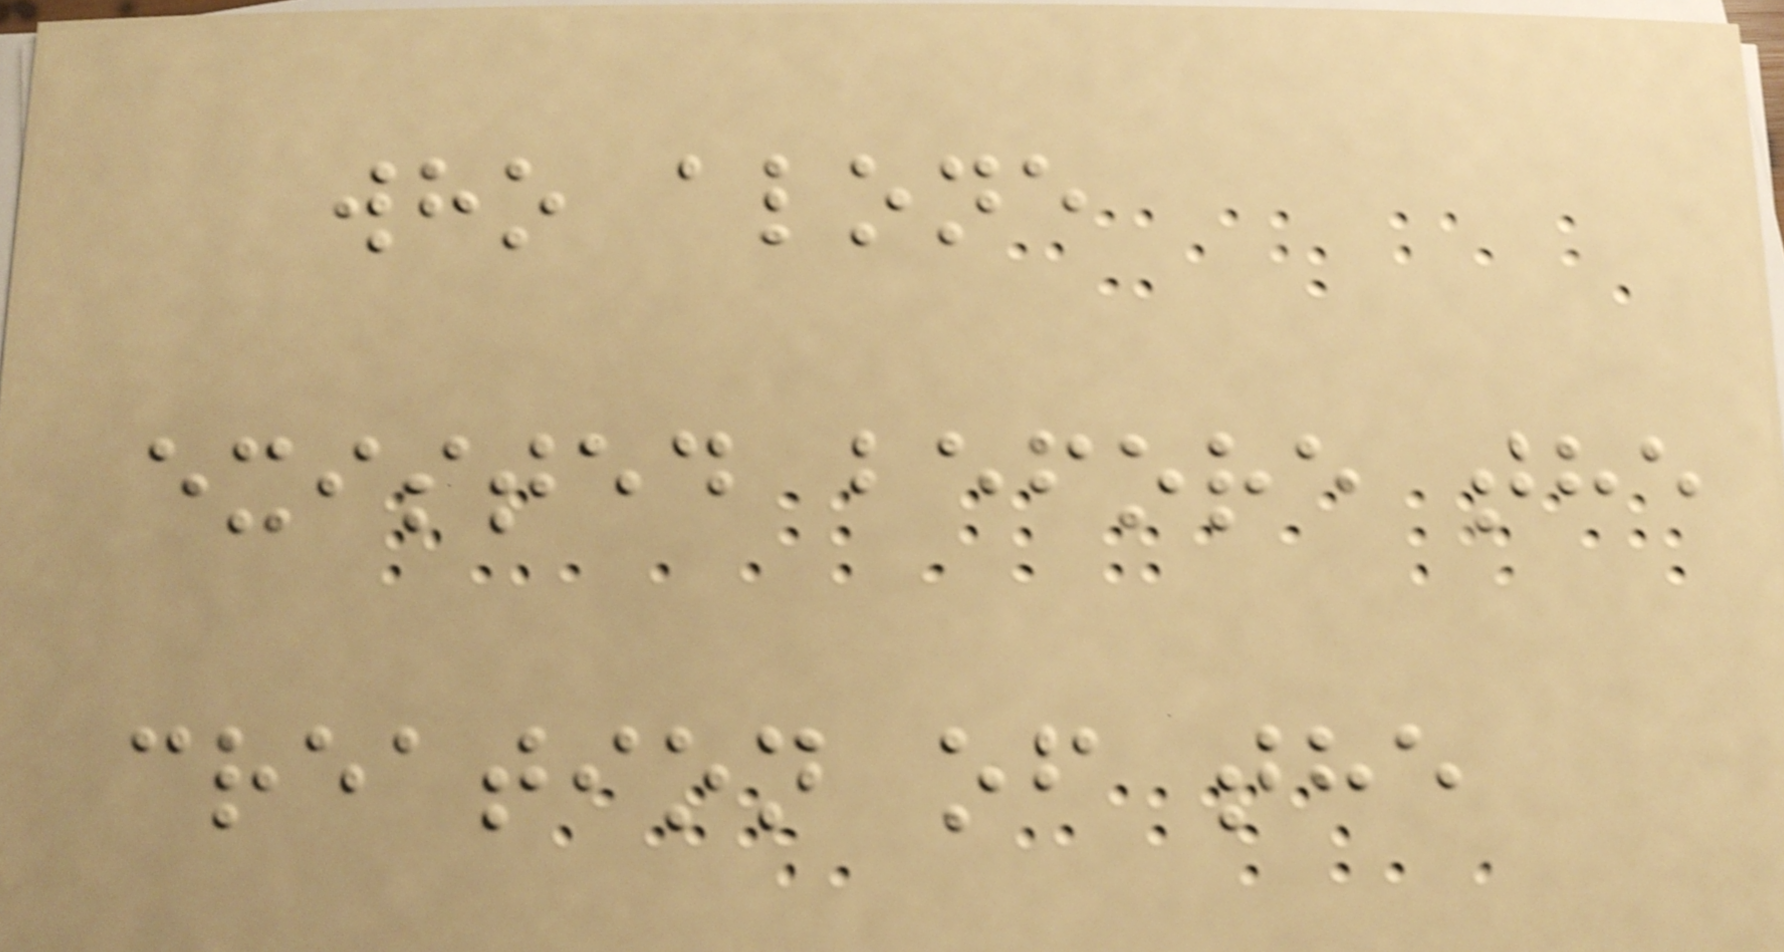who alone
existed before the
creation of the
